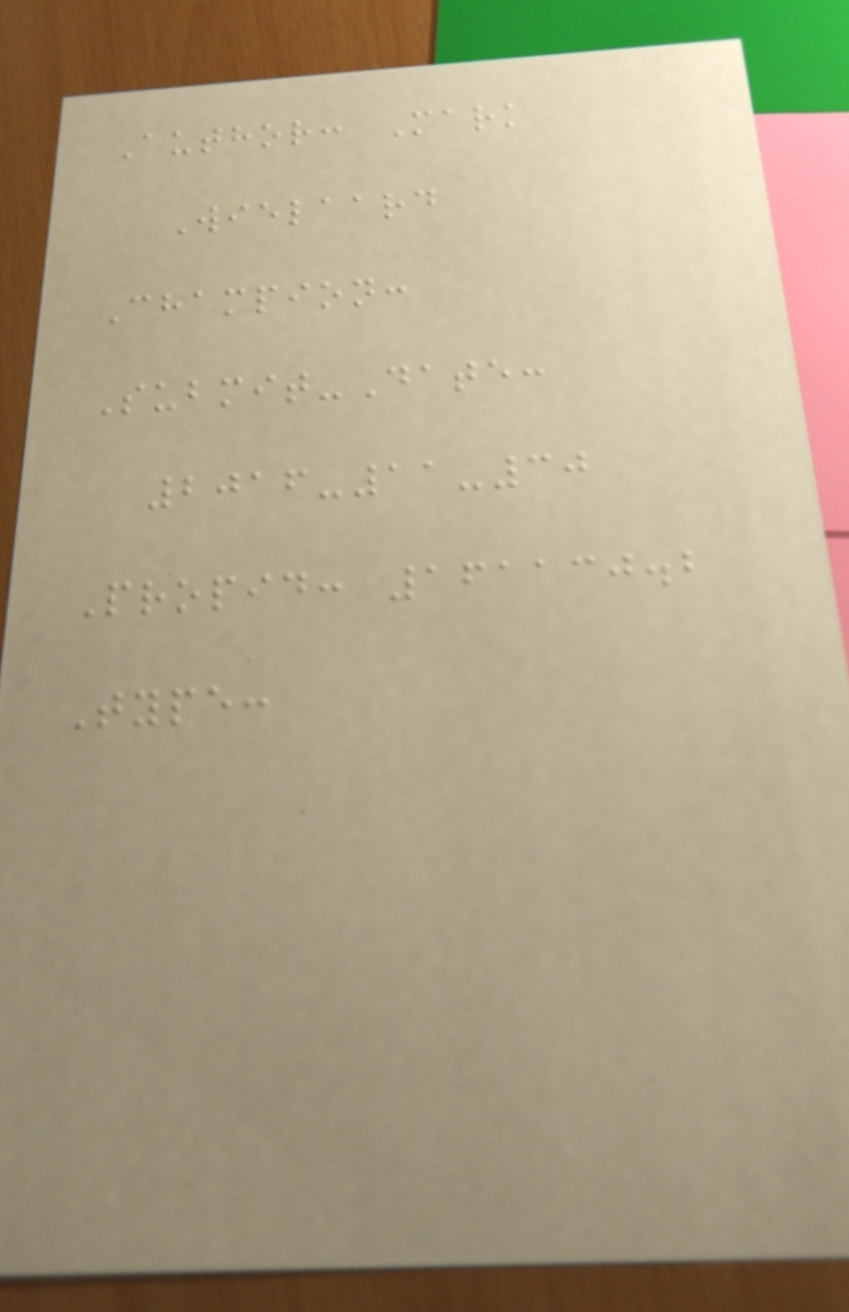Author: Mark
Wielaard
Champion:
Submit-Date:
2016-11-30
Propid: 161130.2
Type:
